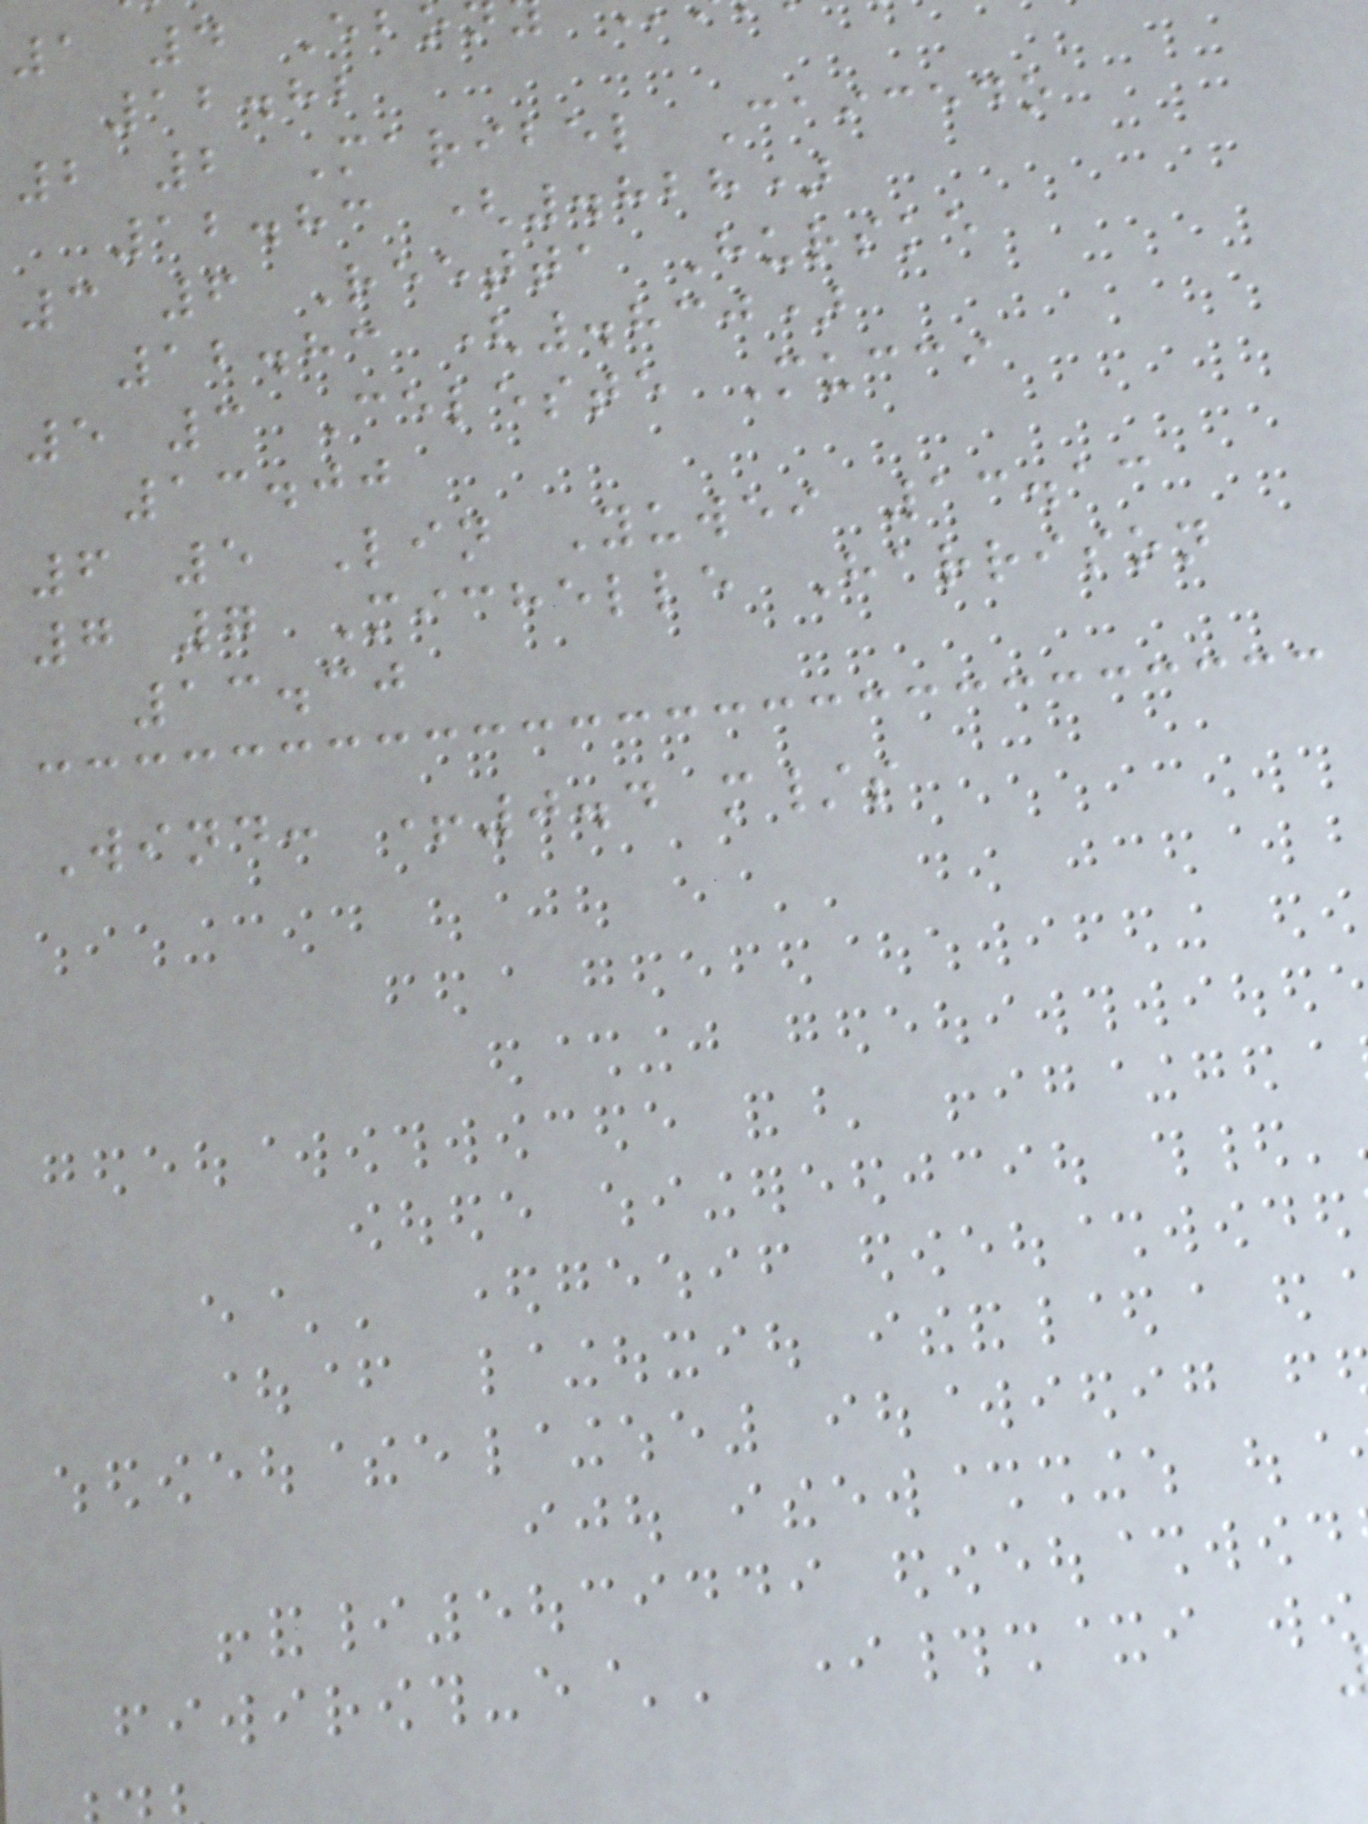1 4 Ebo
12.82
2 2 Maribel Caicedo
12.83 (.828)
3 6 Reetta Hurske
12.83 (.830)
5 3 Celeste Mucci
13.00
6 5 Lin Yuwei 13.13
7 7 Michelle Harrison
13.30
Wind: +0.4 m/s
